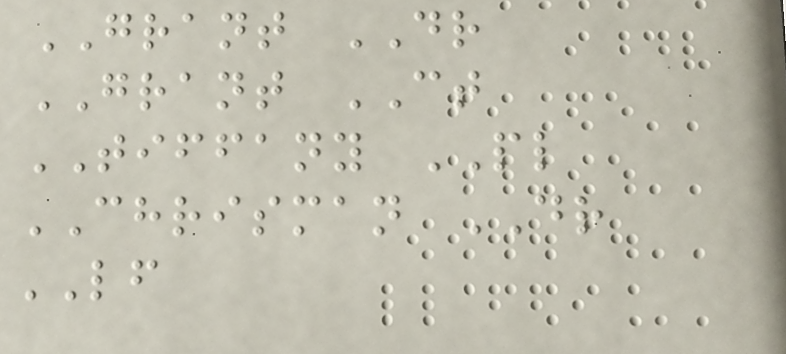GRANT DR
GRANT CT
TIFFANY PL
CHRISMAN DR
LF
